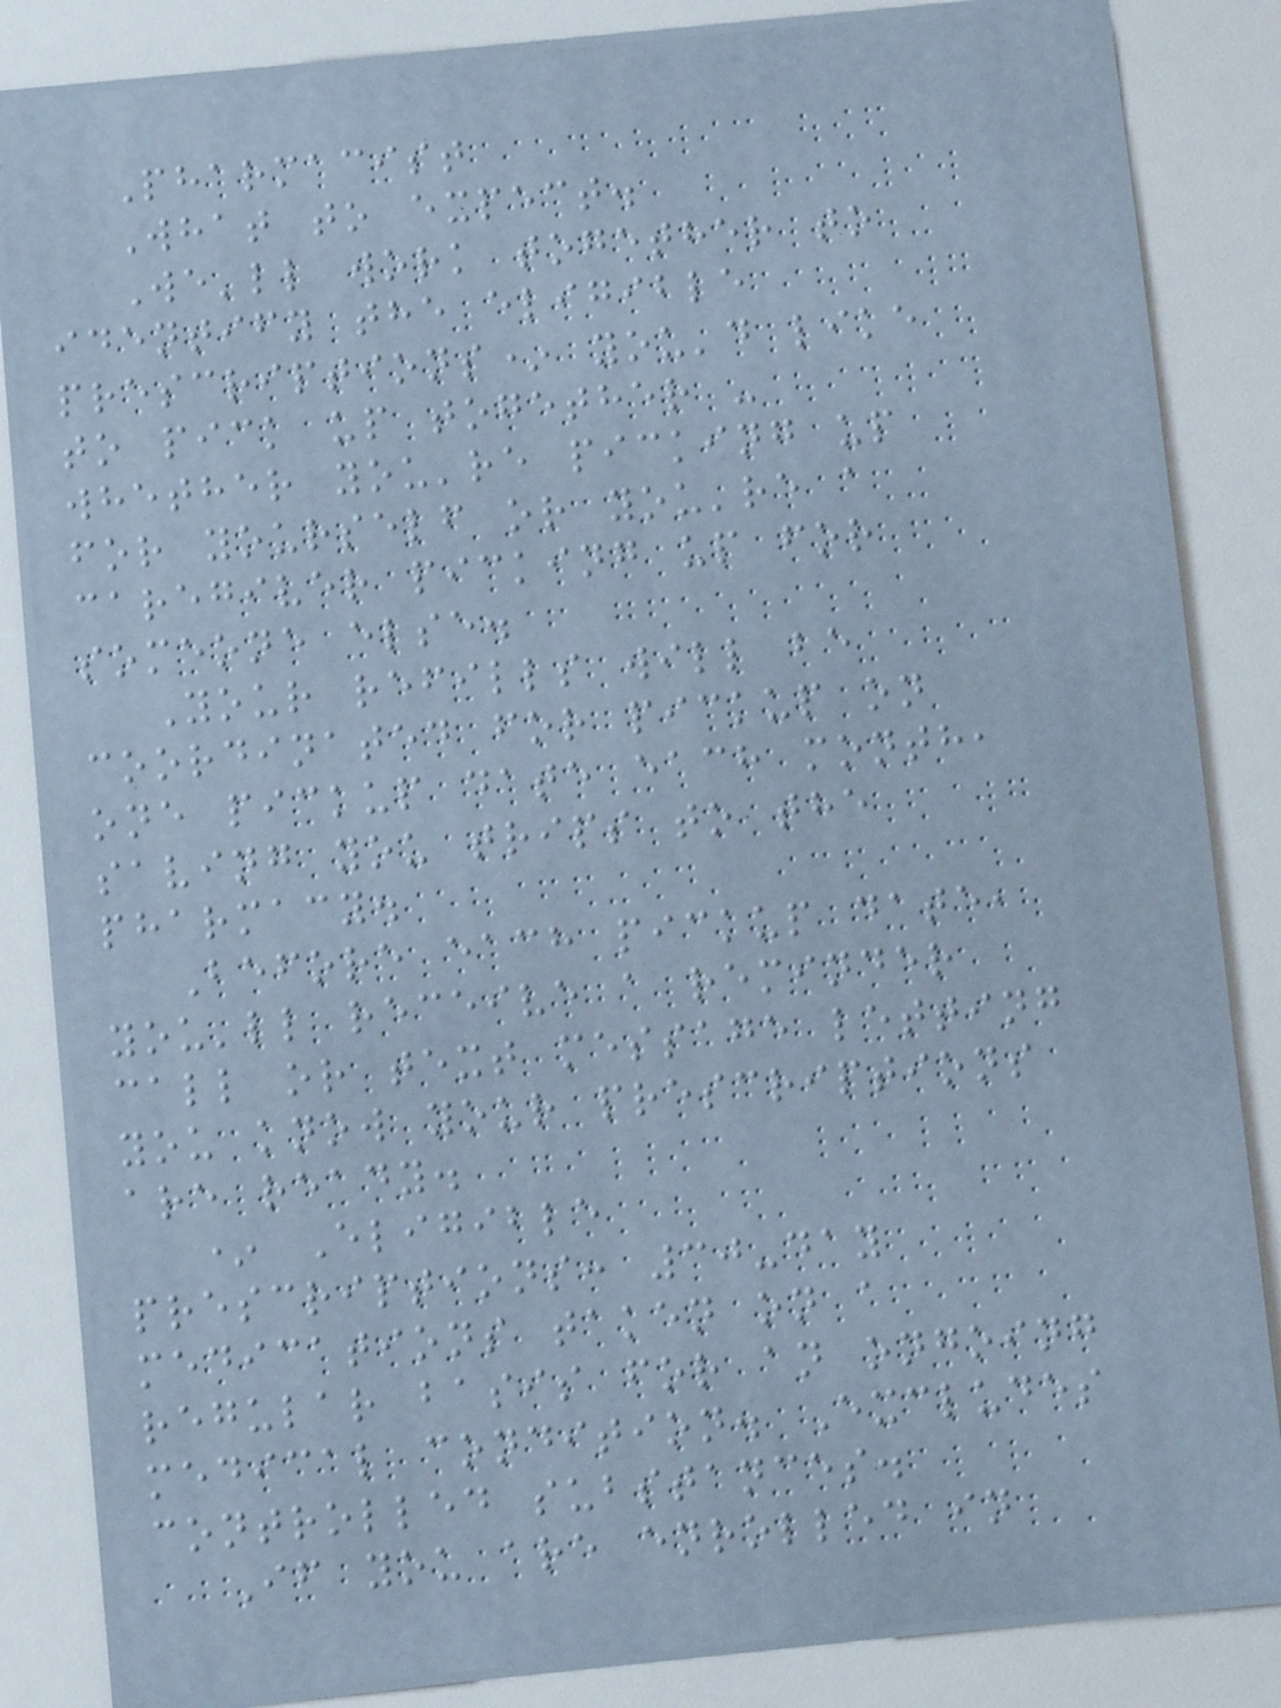Pharmacist
What to expect.
We'll work together to
identify the eligible
prescriptions* you'd like
to pick up together -
whether you're picking up
for yourself or you're a
caregiver picking up for
someone else.
Your refills will be
coordinated for pickup on
one pickup date each month,
saving you trips to the
pharmacy.
Before each pickup date,
you'll receive a reminder
call or text message letting
you know your prescriptions
are ready.
* Eligible
prescriptions: 30-day
medications taken on a
regular basis for an ongoing
medical condition. Excludes
controlled substances.
If you are enrolled in
